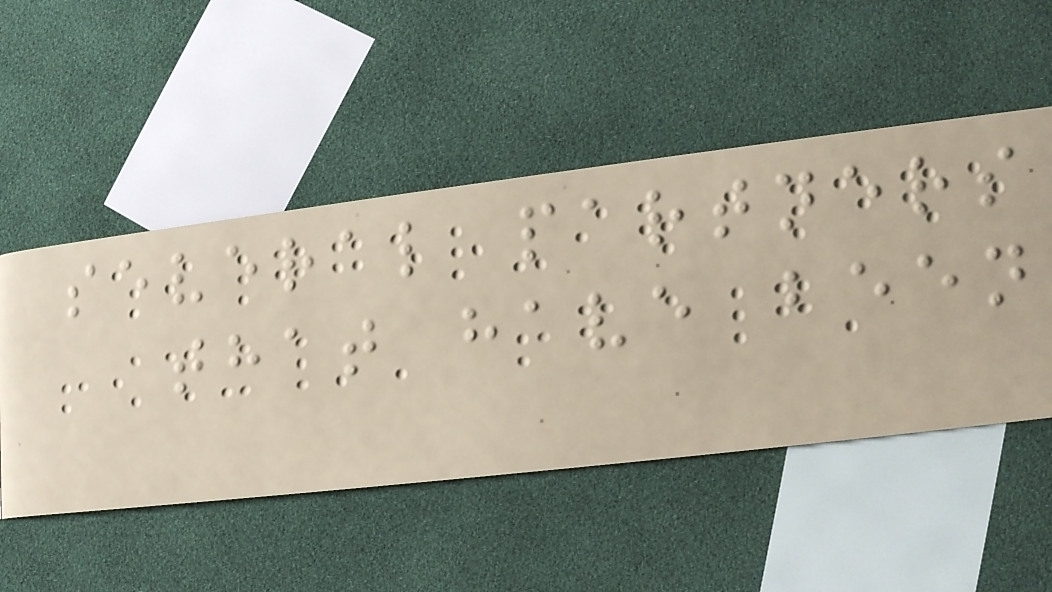several partners
that have been
